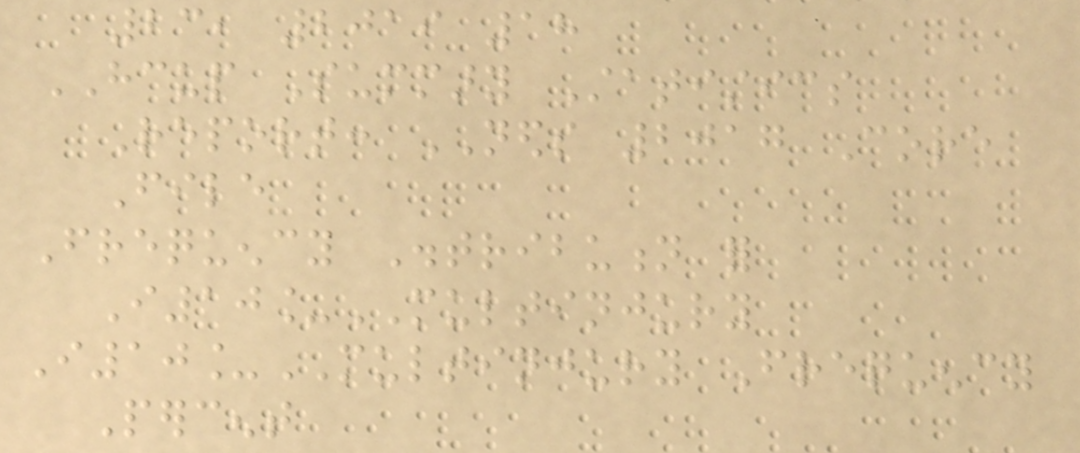23, 2019 18
HCUP Summary Statistics
Report: NEDS 2017 Core
File
Frequency Distribution for
I10_MULTINJURY
I10_MULTINJURY Frequency
Percent
